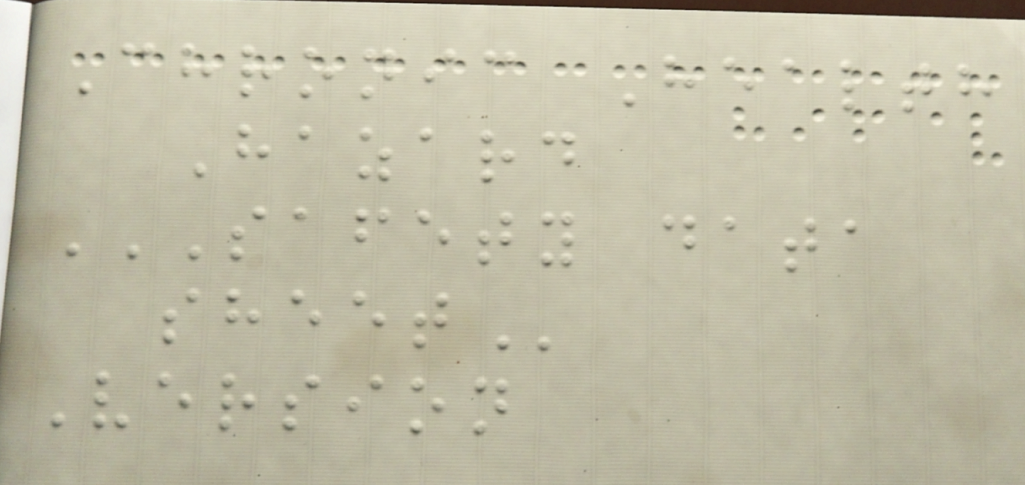Chronic Health
Hazard
SAFETY DATA
SHEET
Version
